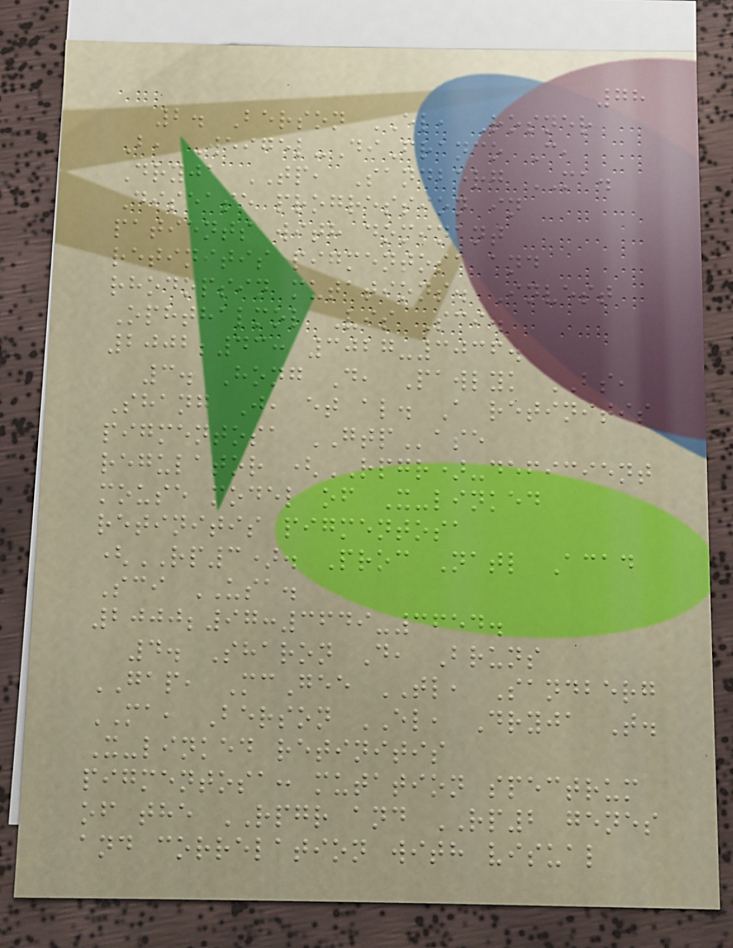78
2. Berson EL, Rosner
B, Weigel-DiFranco C,
Dryja TP, Sandberg MA.
Disease progression in
patients with dominant
retinitis pigmentosa and
rhodopsin mutations. Invest
Ophthalmol Vis Sci.
2002;43: 3027-3036.
3. Hong D, Pawlyk BS,
Shang J, et al. A retinitis
pigmentosa GTPase
regulator (RPGR)-deficient
mouse model of X-linked
retinitis pigmentosa
(RP3). Proc Natl Acad
Sci USA.
2000;97:3649-3654.
4. Sharon D, Bruns
GAP, McGee TL, Sandberg
MA, Berson EL, Dryja T.
X-linked retinitis
pigmentosa: mutation spectrum
of the RPGR and RP2 genes
and correlation with visual
